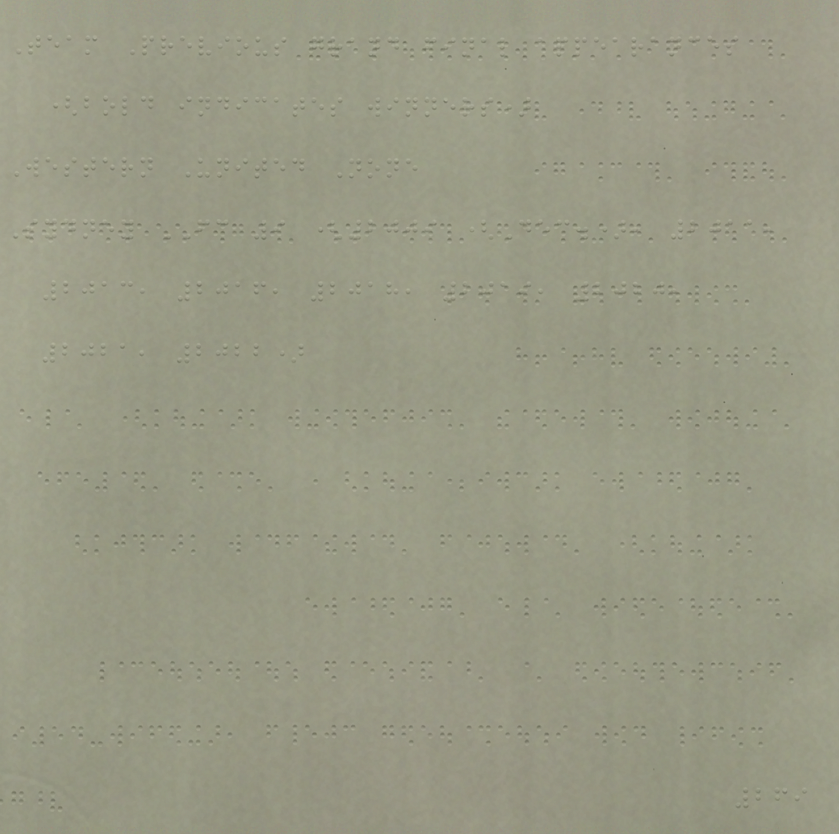Team Previous grand final appearances
(bold indicates winners)
Western United None
Sydney FC 9 (2009 (Dec.), 2011,
2013, 2016, 2018, 2019, 2020,
2021, 2022)
269
